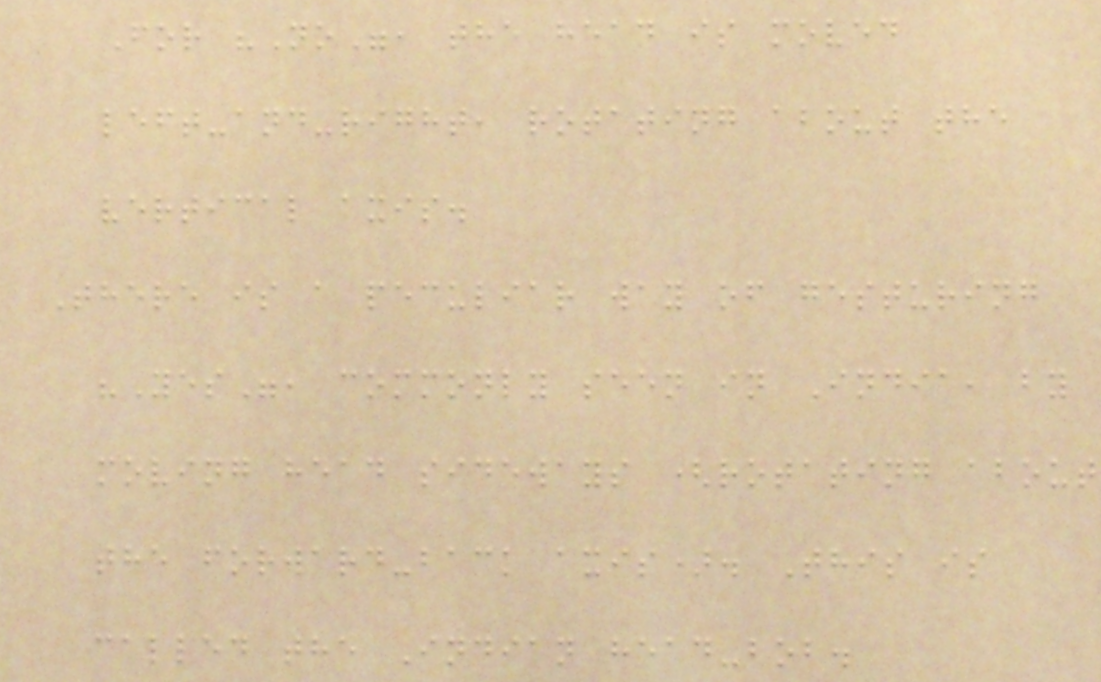For "No", the head is moved
left-and-right, rotating about the
vertical axis.
There is a peculiar way of gesturing
"Yes", commonly seen in India, by
moving head sideways (rotating about
the forward-back axis). This is
called the Indian head-bob.
